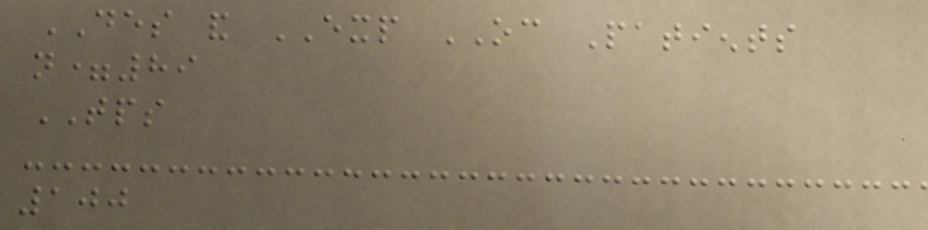DES and EXP OC Patients
n=89
TPS
100
